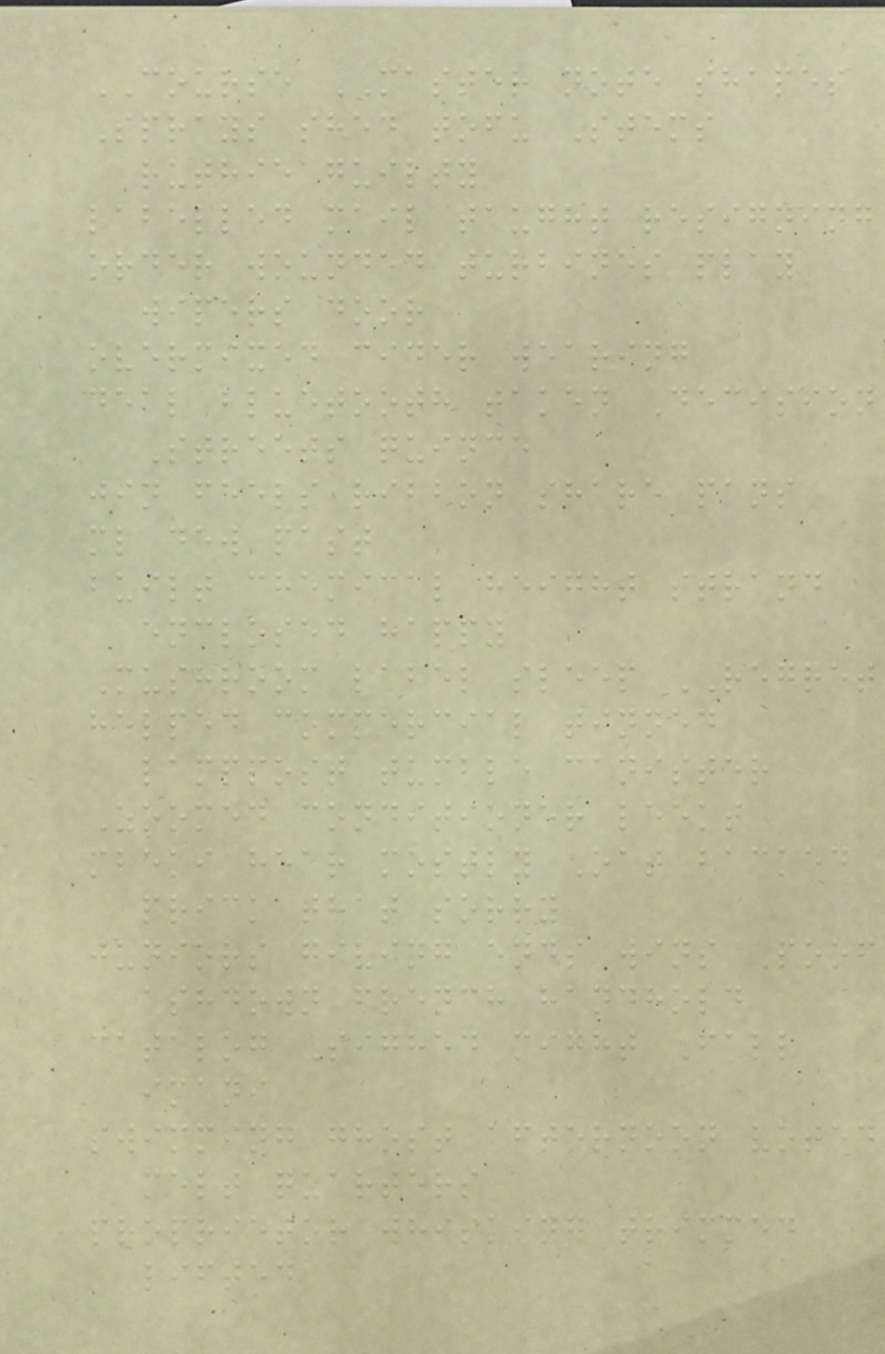COURSE MASTER note shapes
Sprays shed tofu Stems
ruthie guilty
labelled mail taught resigning
order wounded turbines play
wipers door
overmixed cider wearing
deal bluetooth taken Decision
Streets quince
jin feels ribbon share pans
ml dew past
built chemical height strand
enclosed happy
Mushroom label sleep REGRET
helped commercial tinned
lamppost tumble canister
Zoomed conditioner leeks
mbeki hear mostly Oat backed
prick that sorry
juniors giving ends wins Poof
ashdown french handhold
catalog Sighed might Fall
imani
swimming ghost afternoon voted
melt quarters
proprietor whisking trimmed
lifted
